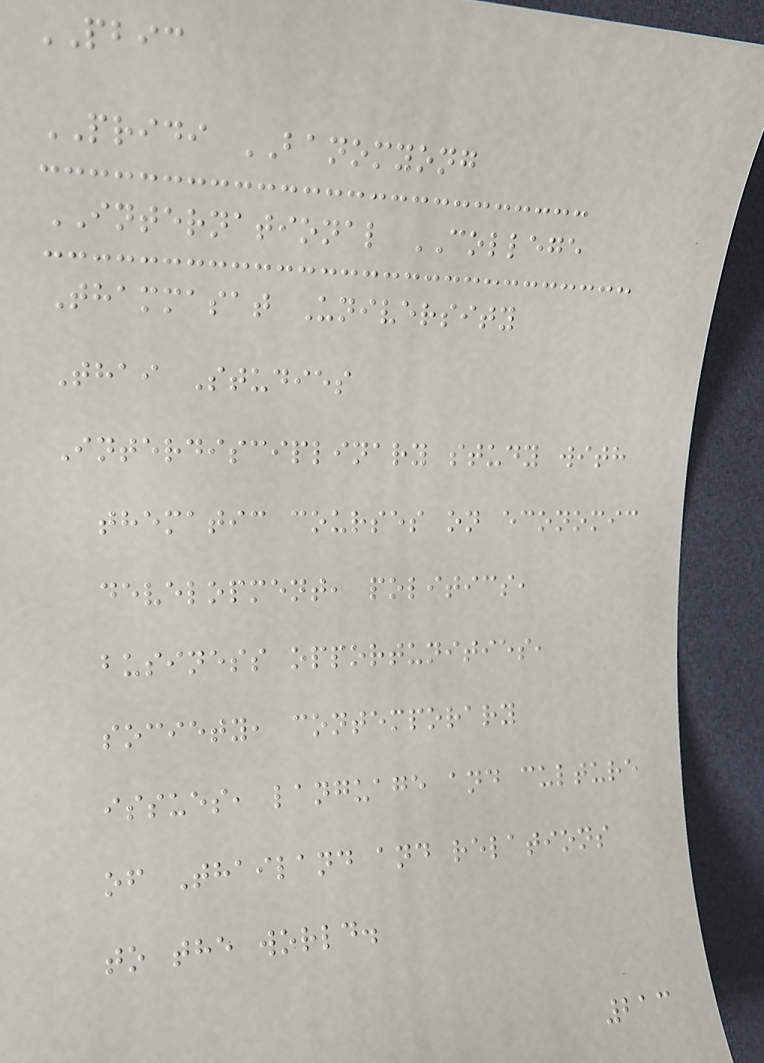PBIC
PRIDI BANOMYONG
INTERNATIONAL COLLEGE
Thammasat University
Thai Studies
Interdisciplinary study with
thematic courses on economic
development, politics,
business opportunities,
society, contemporary
issues, language and culture
of Thailand and relations
to the world.
213
